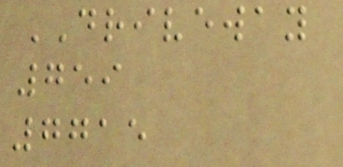DRIVEWAY
759
7715
